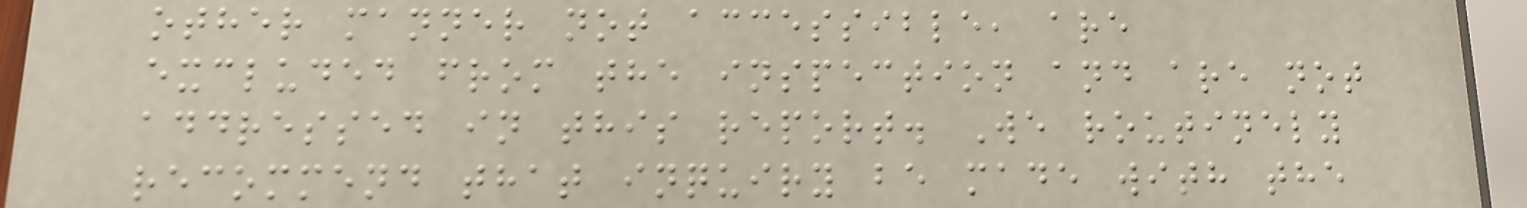other manner not accessible, are
excluded from the inspection and are not
addressed in this report. We routinely
recommend that inquiry be made with the
